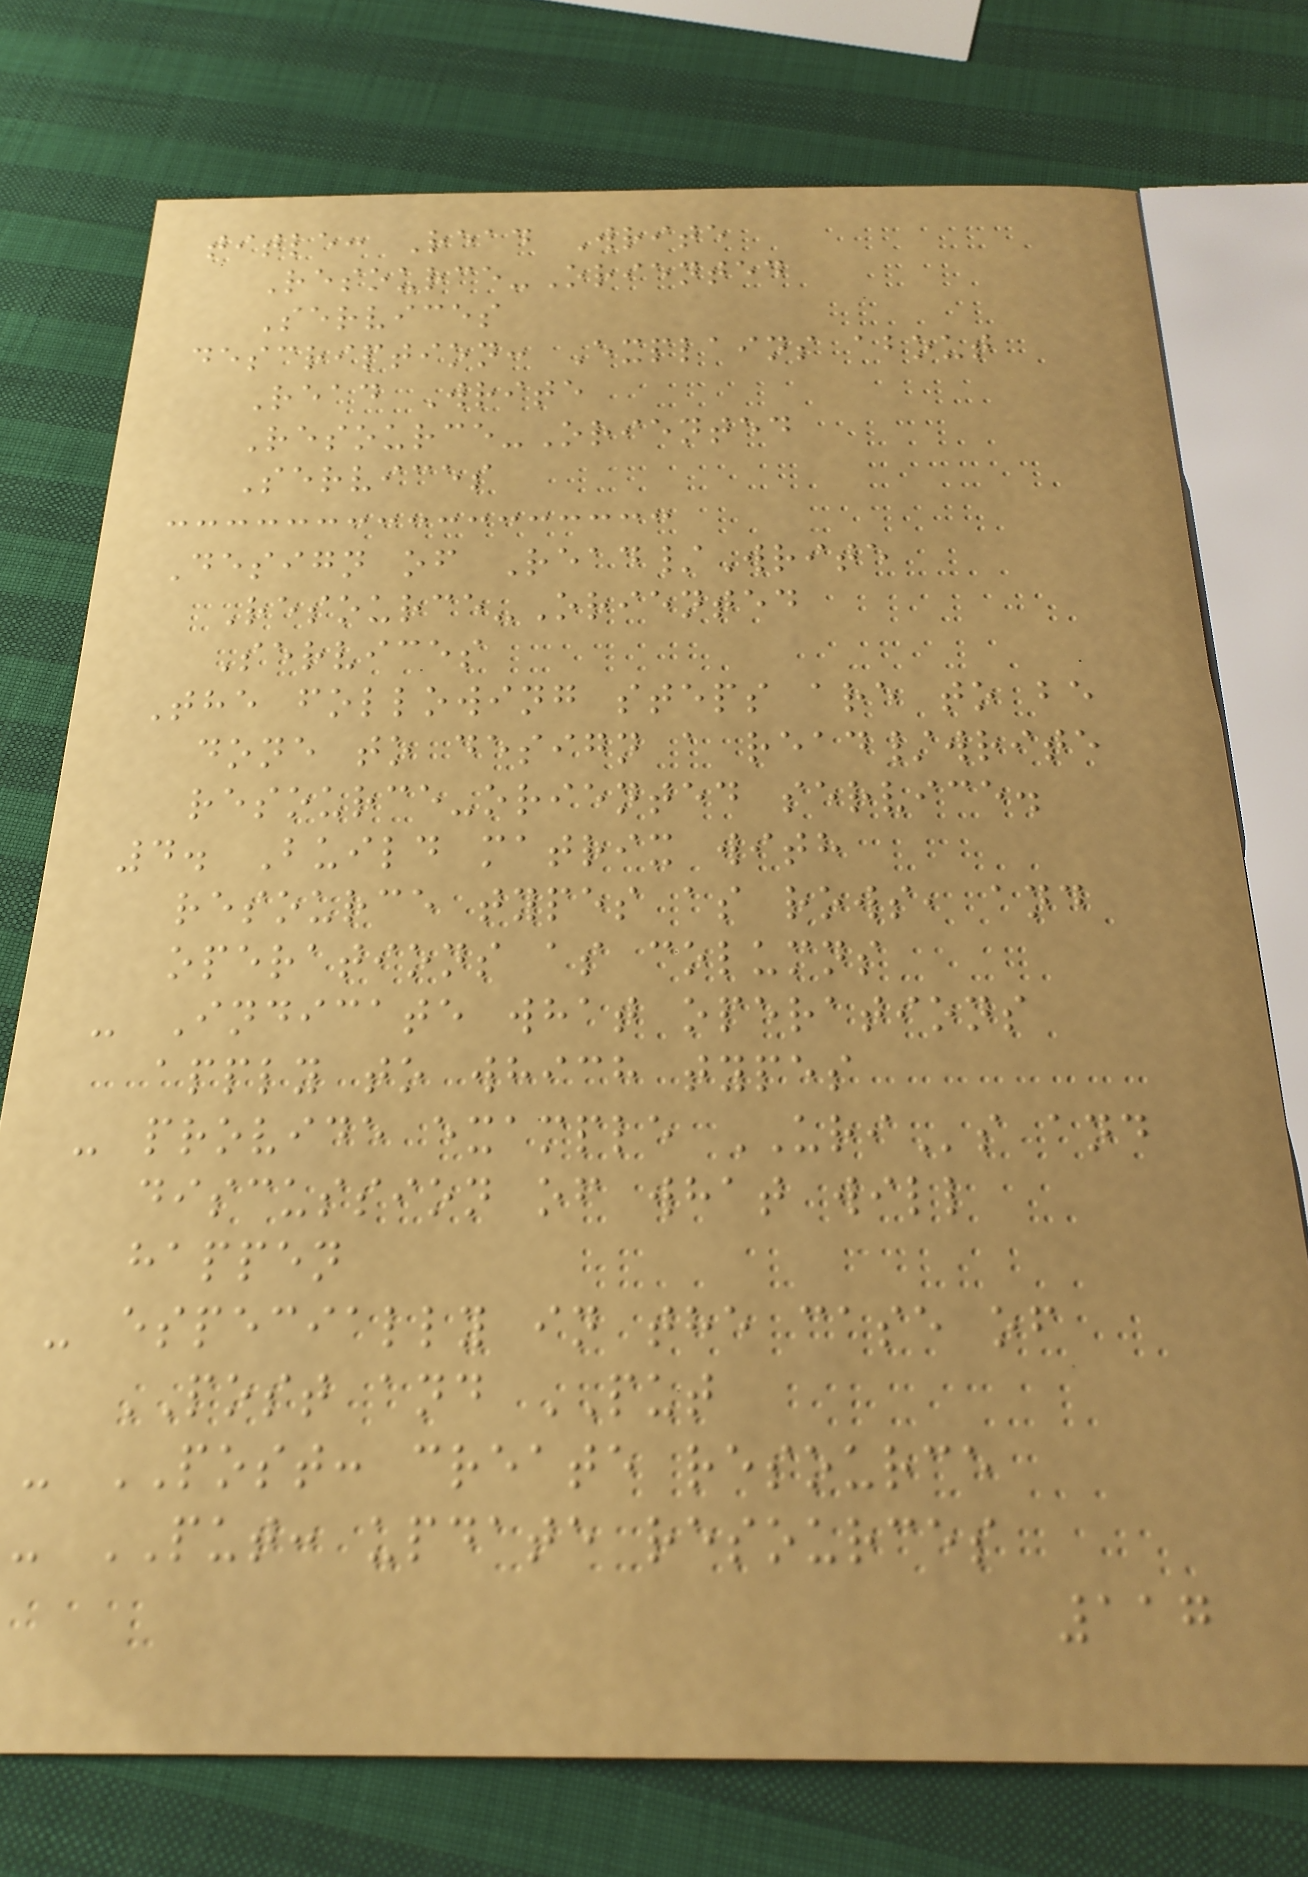title: Read Write
Resource-Oriented
Services
description: Explains about
Read Write
Resource-Oriented
Services
Design of Read/Write
Resource-Oriented
Services
The following steps are to be
done to design a read/write
resource-oriented service.
4. Build matrix with
resource types as rows, and
operations as columns
- Indicate what operations
apply to which types
- provide example URIs and
discussion of what will
happen
- especially in the case of
POST and PUT
- POST: create resource
- PUT: update resources
117
